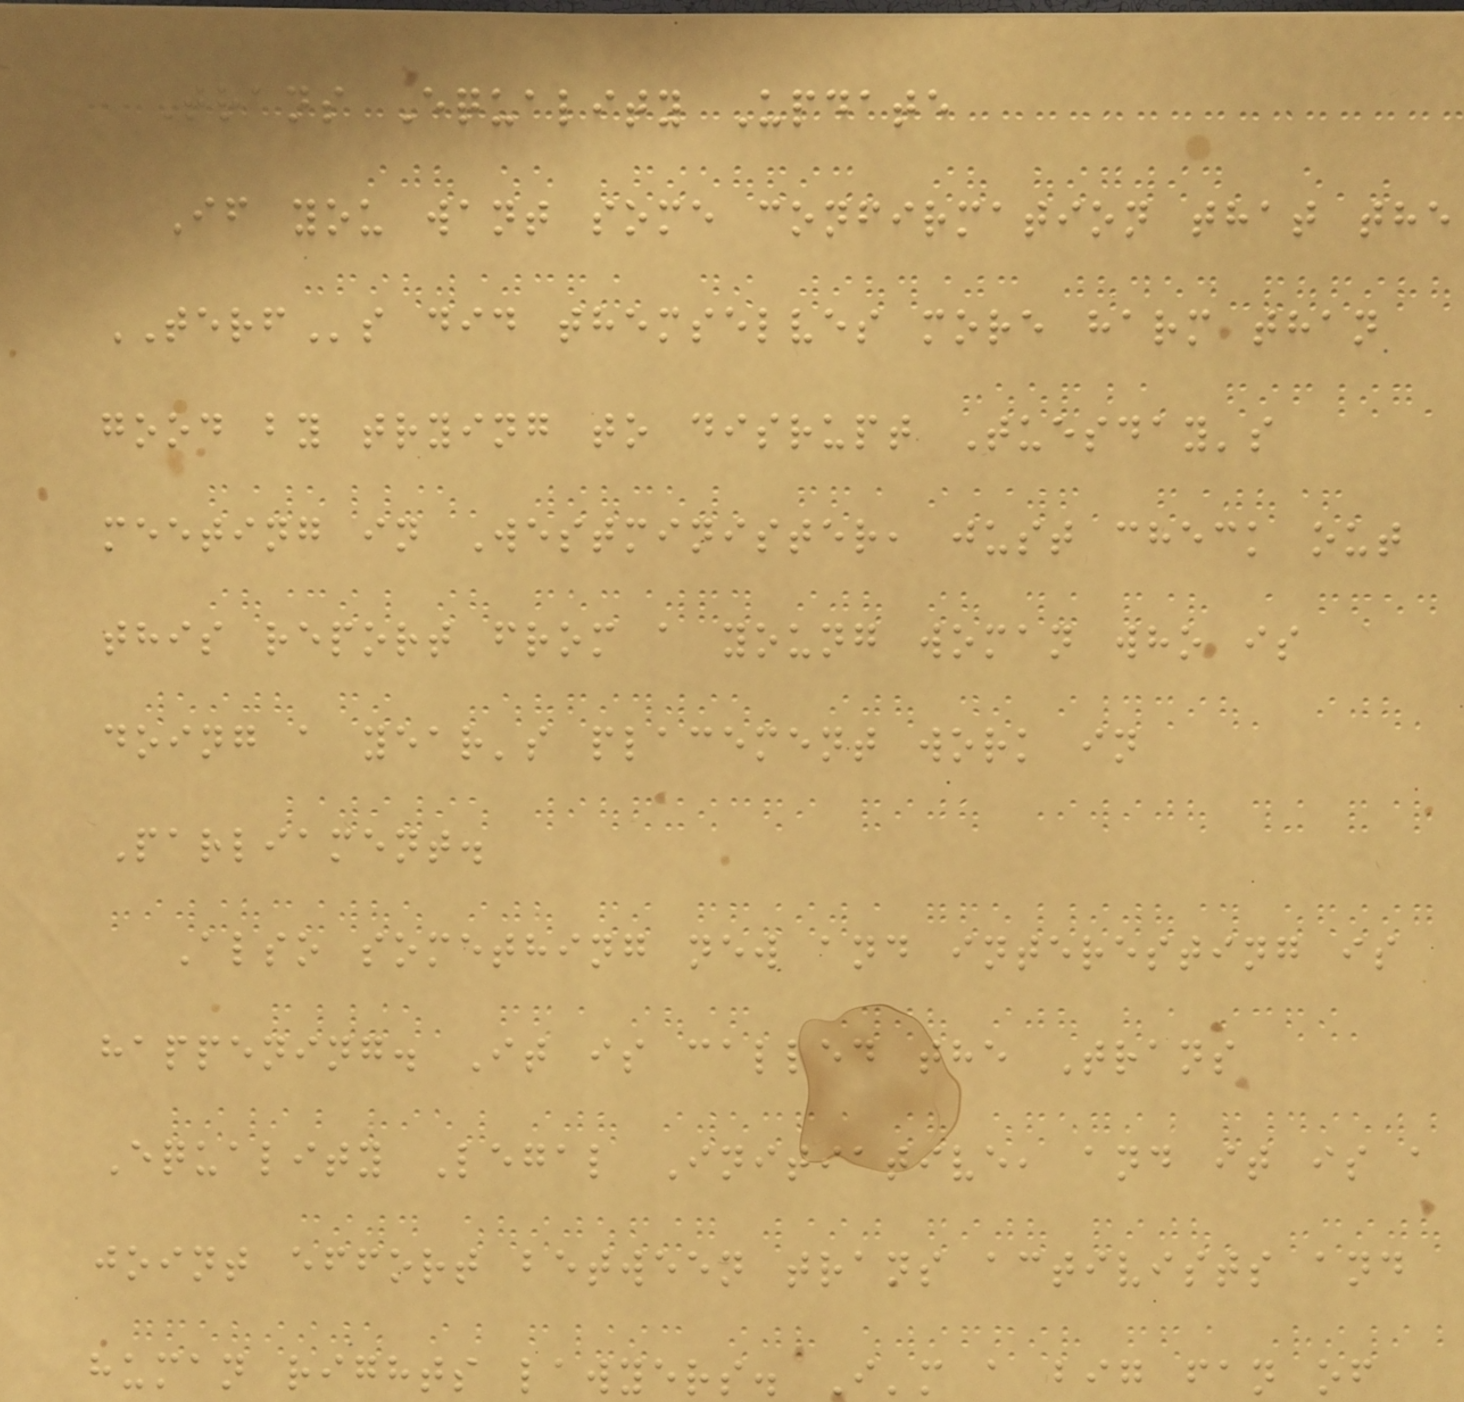Trans Equality Update
If you want some confirmation that the
TERFs did themselves more harm than
good by trying to disrupt Tuesday's
meeting in Westminister, just check out
this report from a young woman who is
doing a year's placement work in
Parliament.
Also something new and interesting is
happening. It is called the Trans
Equality Legal Initiative, and it is a
joint effort between trans activists and
human rights lawyers. I'm a big fan of
